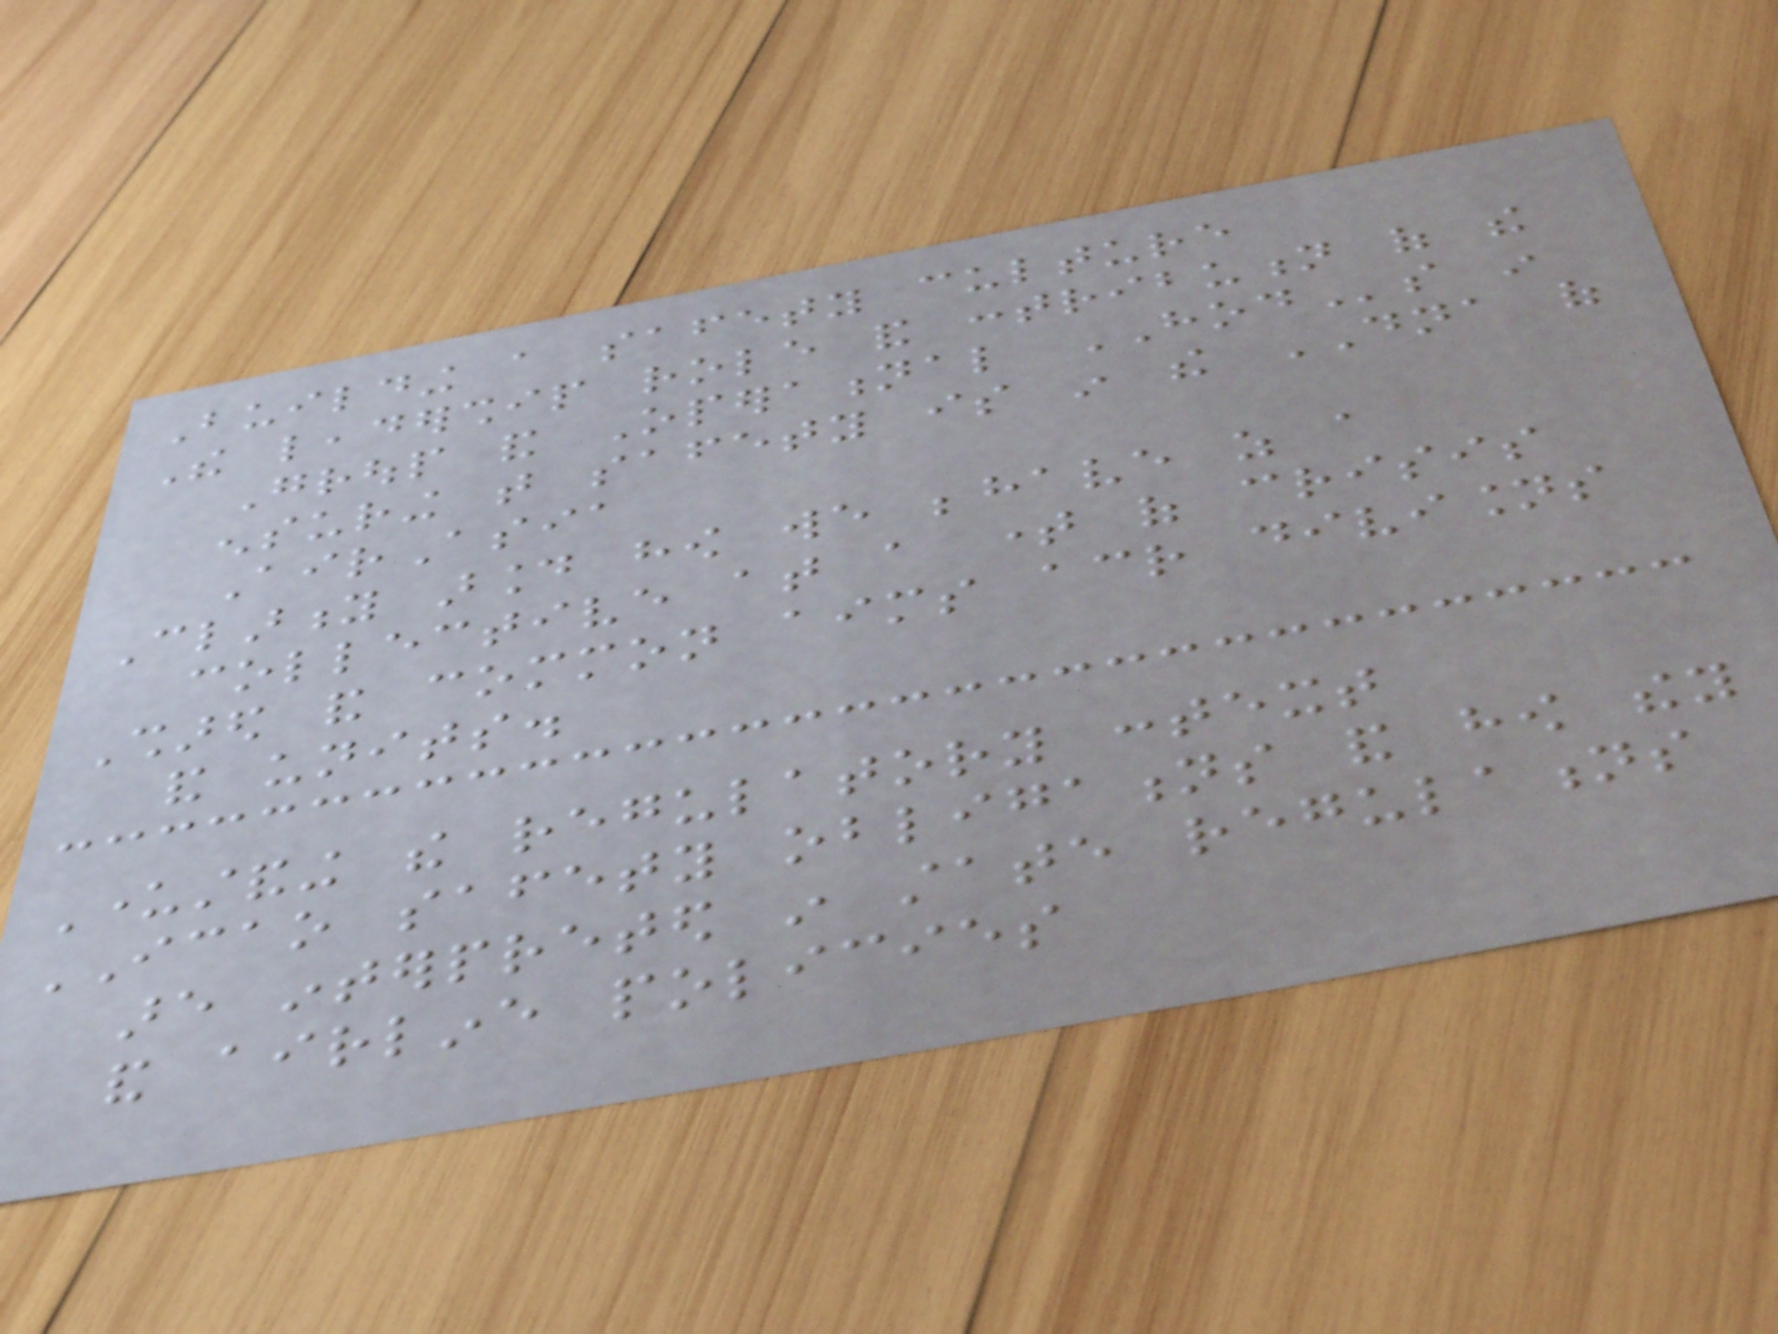Building a safety culture
The leadership role and contribution of the
Group and Operational HODs in
ensuring that safety is in the DNA of
AirAsia
Clarity around how we behave as a
collective at a time of crisis
Shared and common aims across divisions
and units.
Understanding the regulatory context
ICAO safety obligations and how they
are interpreted in state regulations
and airline policies
